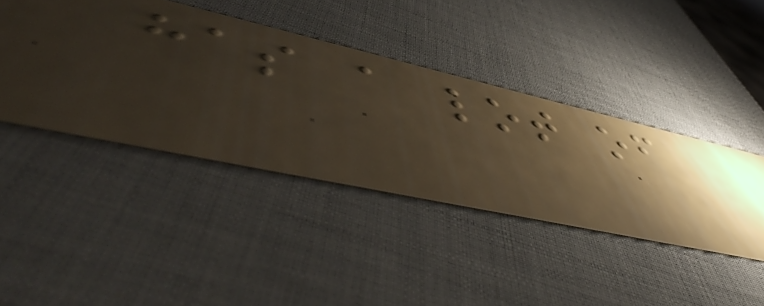has a lot of
